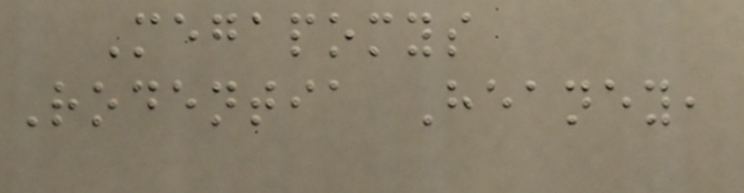Megapomys
Rodentia Heaney,
